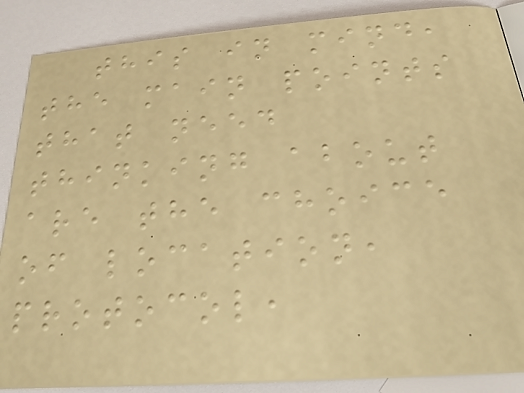this in mind,
the main points
that need
thinking about
are the choice
of location,
protocol,
